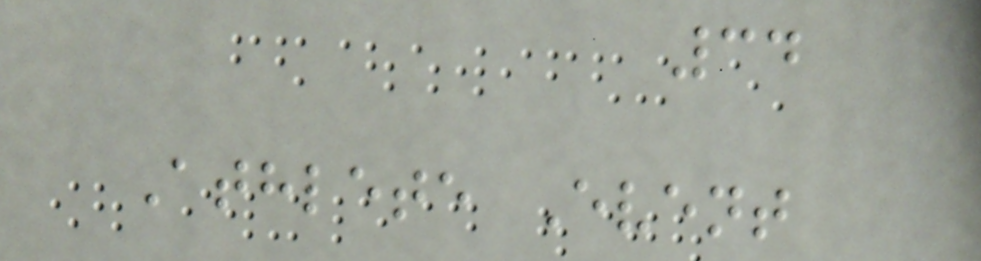34
Athlete Event
